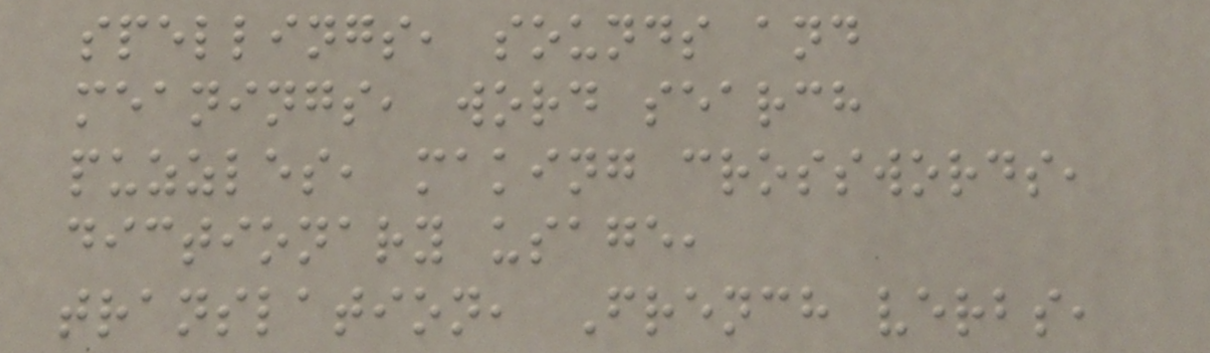spellings, sounds and
meanings, word search
puzzles, making crosswords,
dictionary usage,
translation, French verbs,
